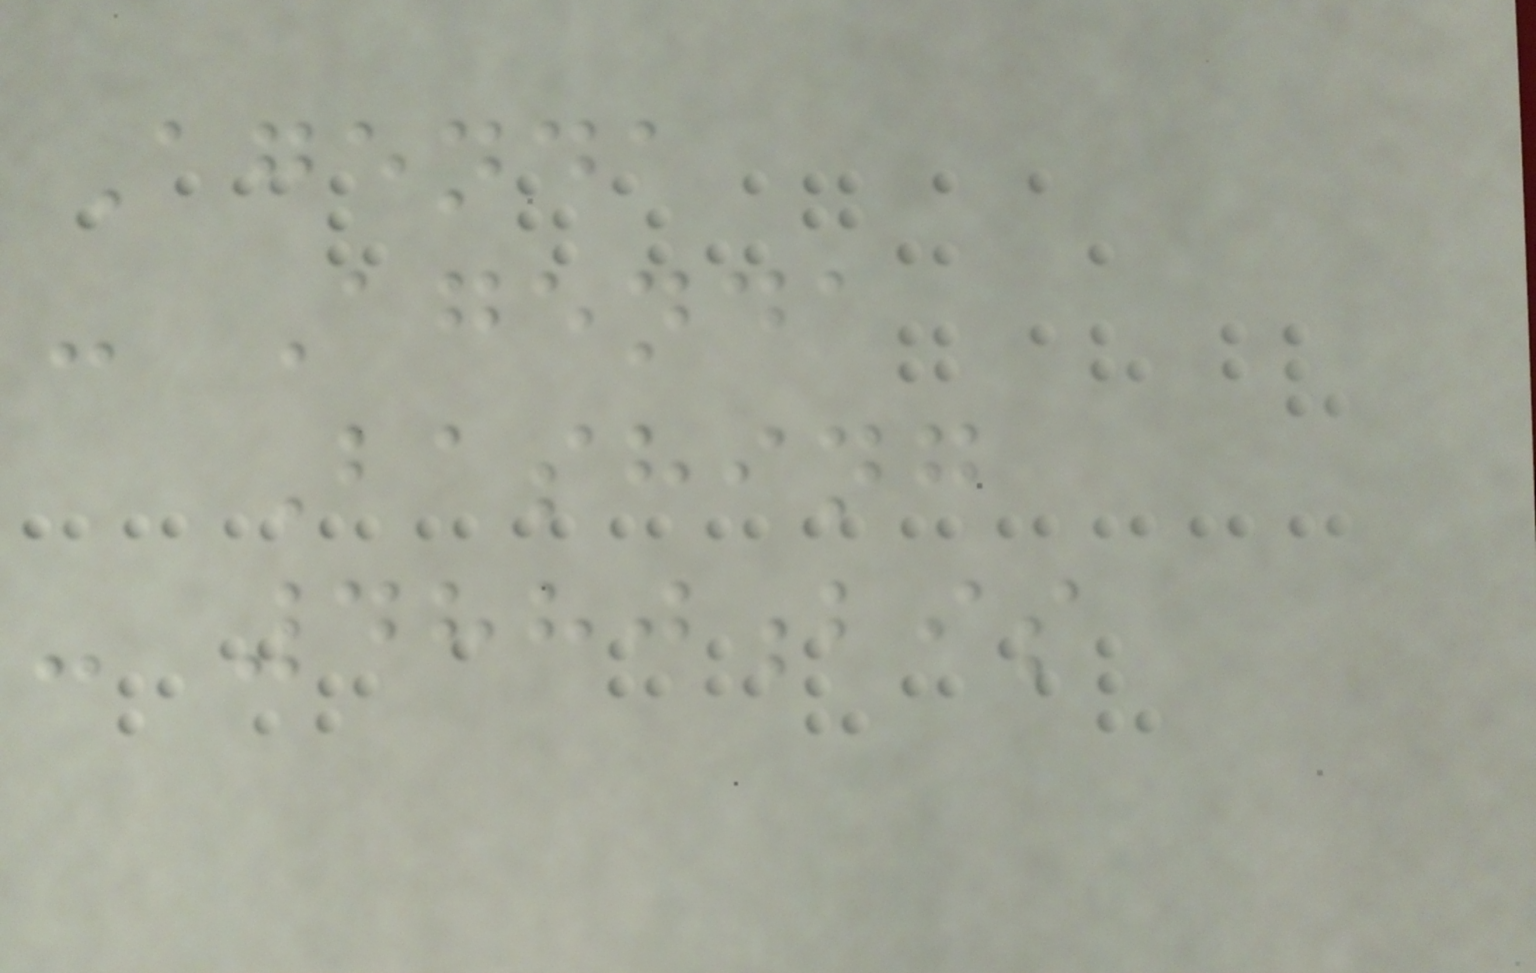Agenda
- Agenda
Bashing
- 4880bis
